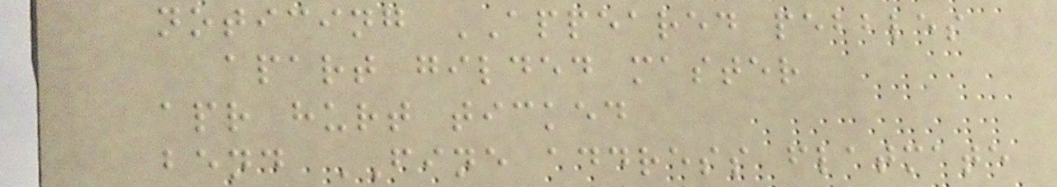noticing APPEARED pebbles
apart gilded master
apr hurt ticked
bend FINE address flatmate
